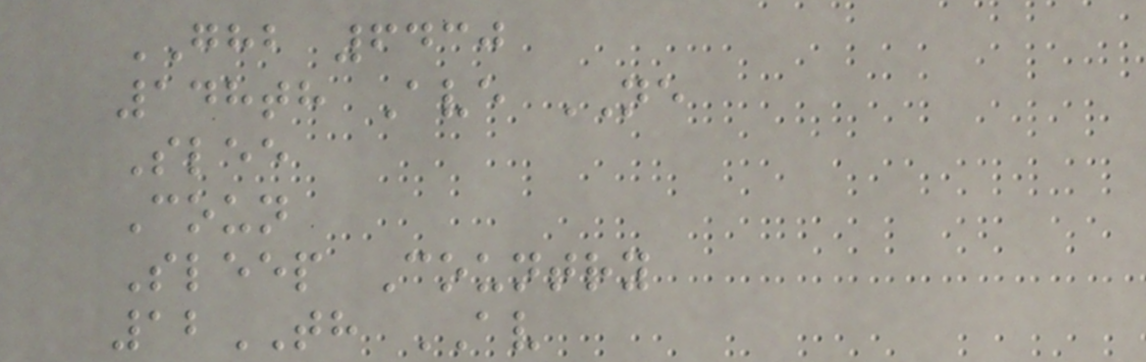GHB 6430
148th Ave NE
Slee
Coun
Sleep Country
12TH AV
